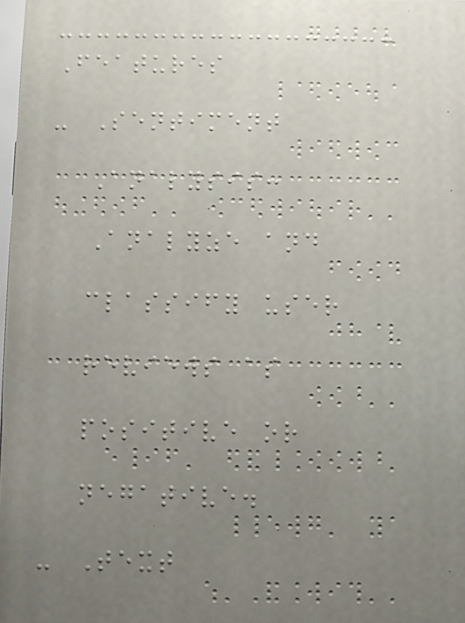Features
- Sentiment
Analysis:
Analyze and
classify user
reviews as
positive or
negative.
- Text
